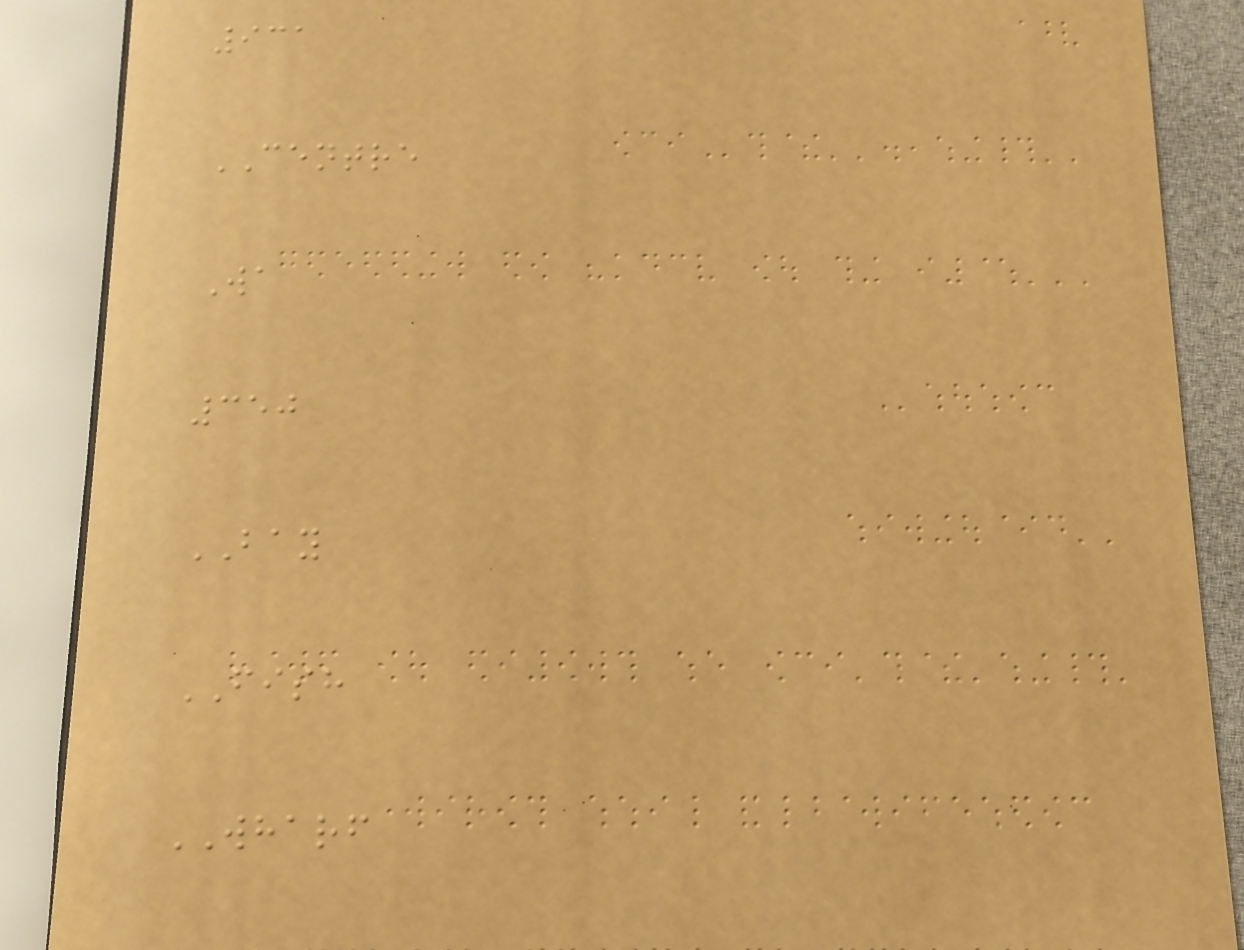931
CENTRE
Wa
350
BAY
FISH
WHARF
